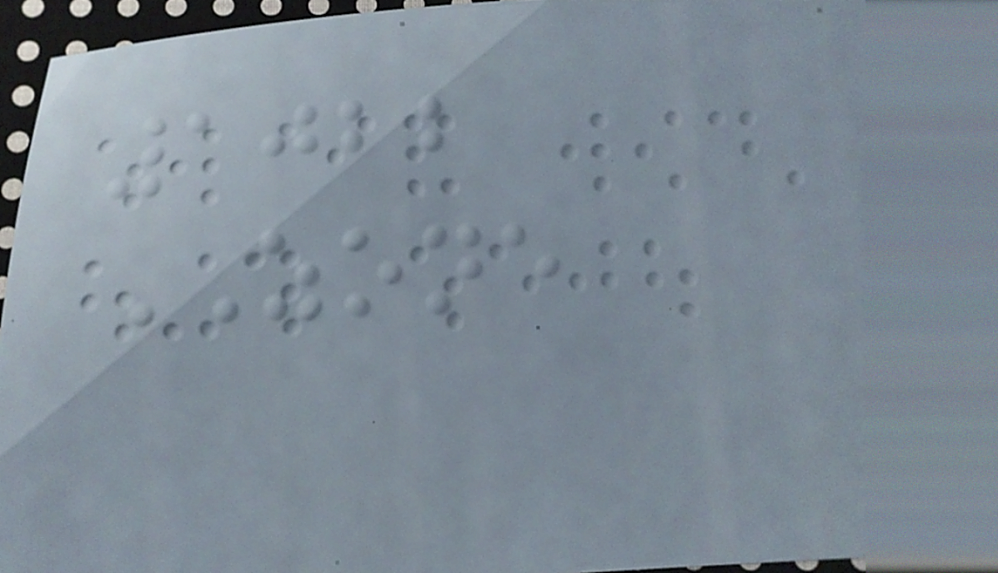1022
ZONE
